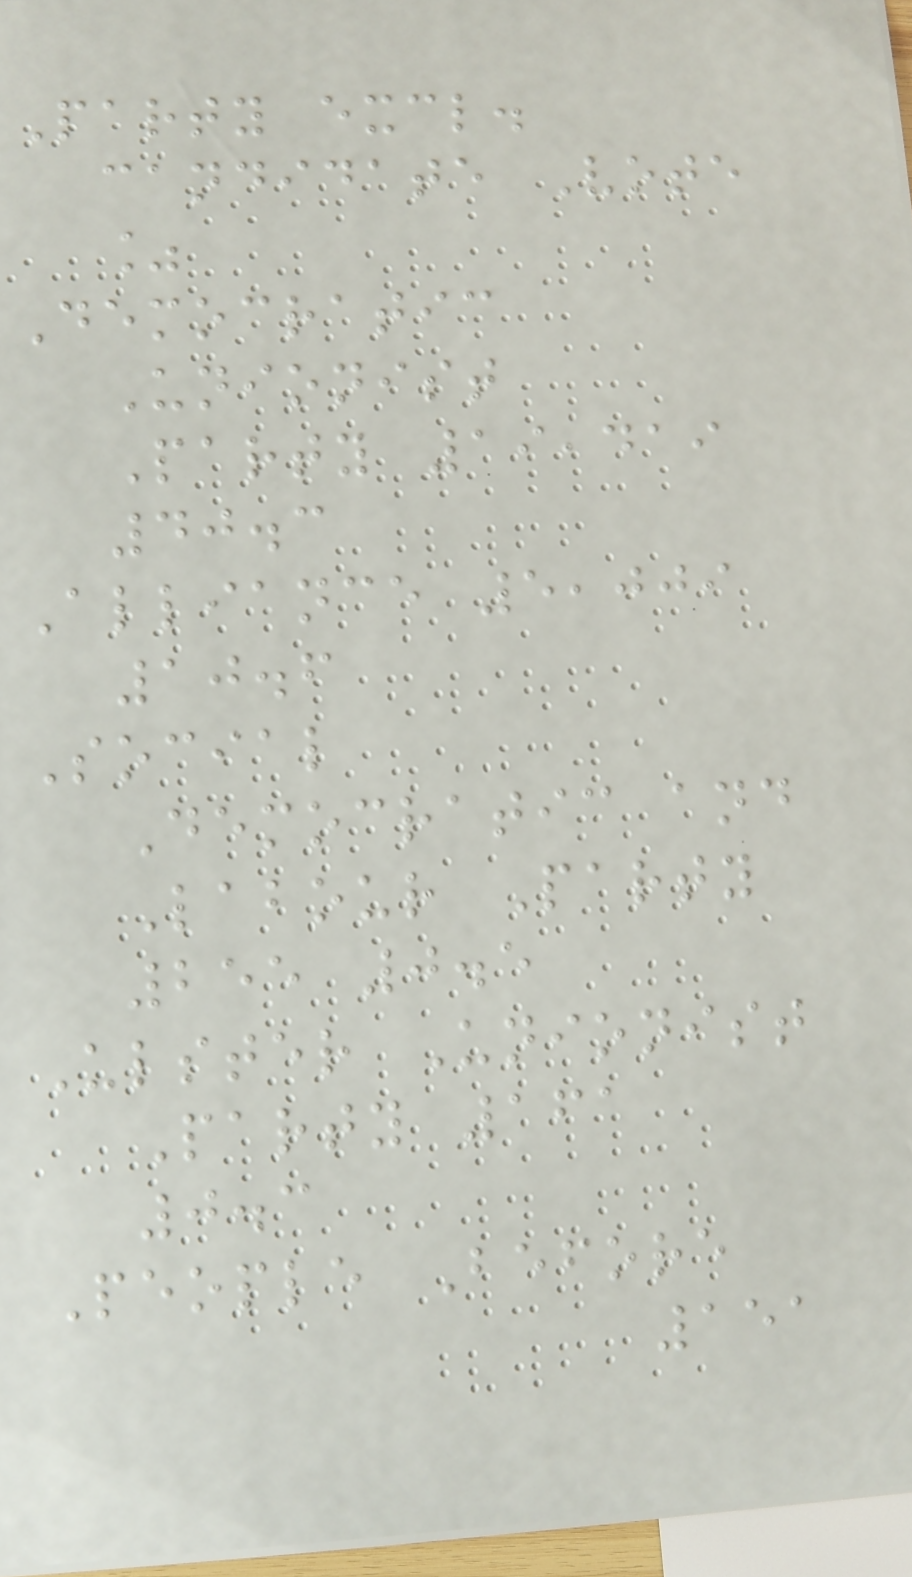Party excl.
candidate Vote
%
Democratic
Unionist
Party 19,419
40.3
Alliance 5,009
10.6
Social
Democratic and
Labour Party
255 0.5
Ulster Unionist
Party 161
0.3
People Before
151
